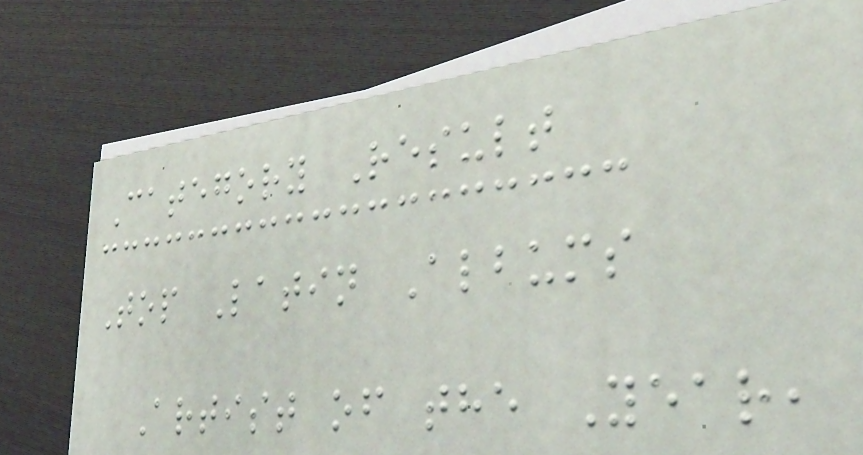Category Result
Top Latin Albums
Artist of the Year,
